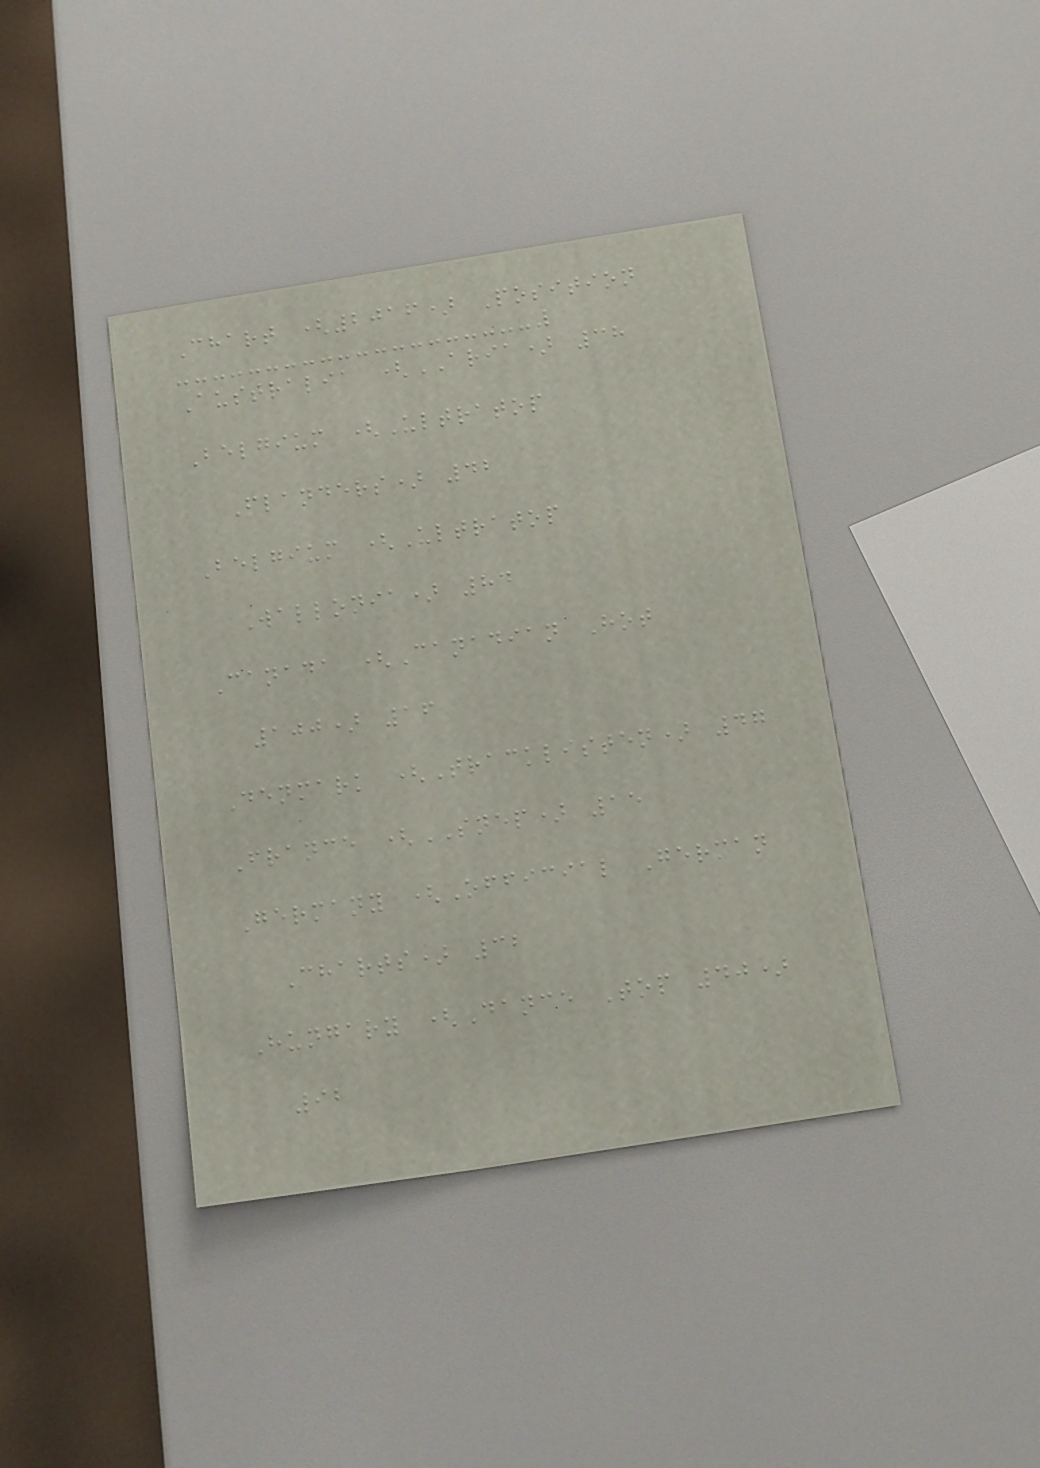Chart (2016) Position
Australia (ARIA) 38
Belgium (Ultratop
Flanders) 42
Belgium (Ultratop
Wallonia) 84
Canada (Canadian Hot
100) 16
Denmark (Tracklisten) 47
France (SNEP) 15
Germany (Official German
Charts) 32
Hungary (Dance Top 40)
92
